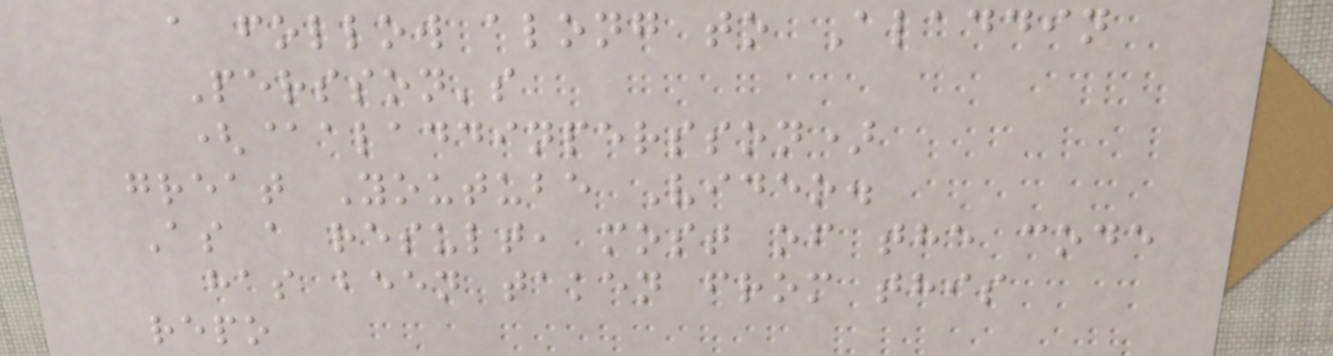a follow along to Aladdin
Persson's
(@aladdinpersson)
great Youtube Video.
As a result, most of the code
has been taken from this
repo
